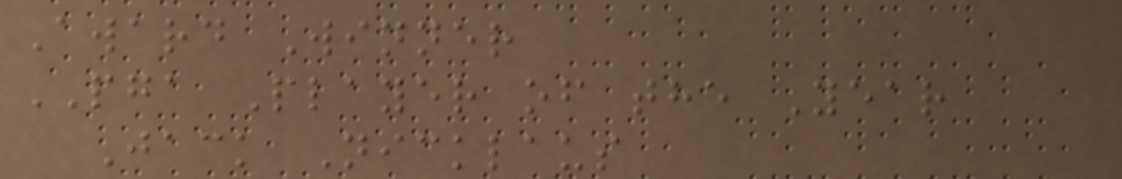Award Winner
PGA Player of the Year
Jack Nicklaus
